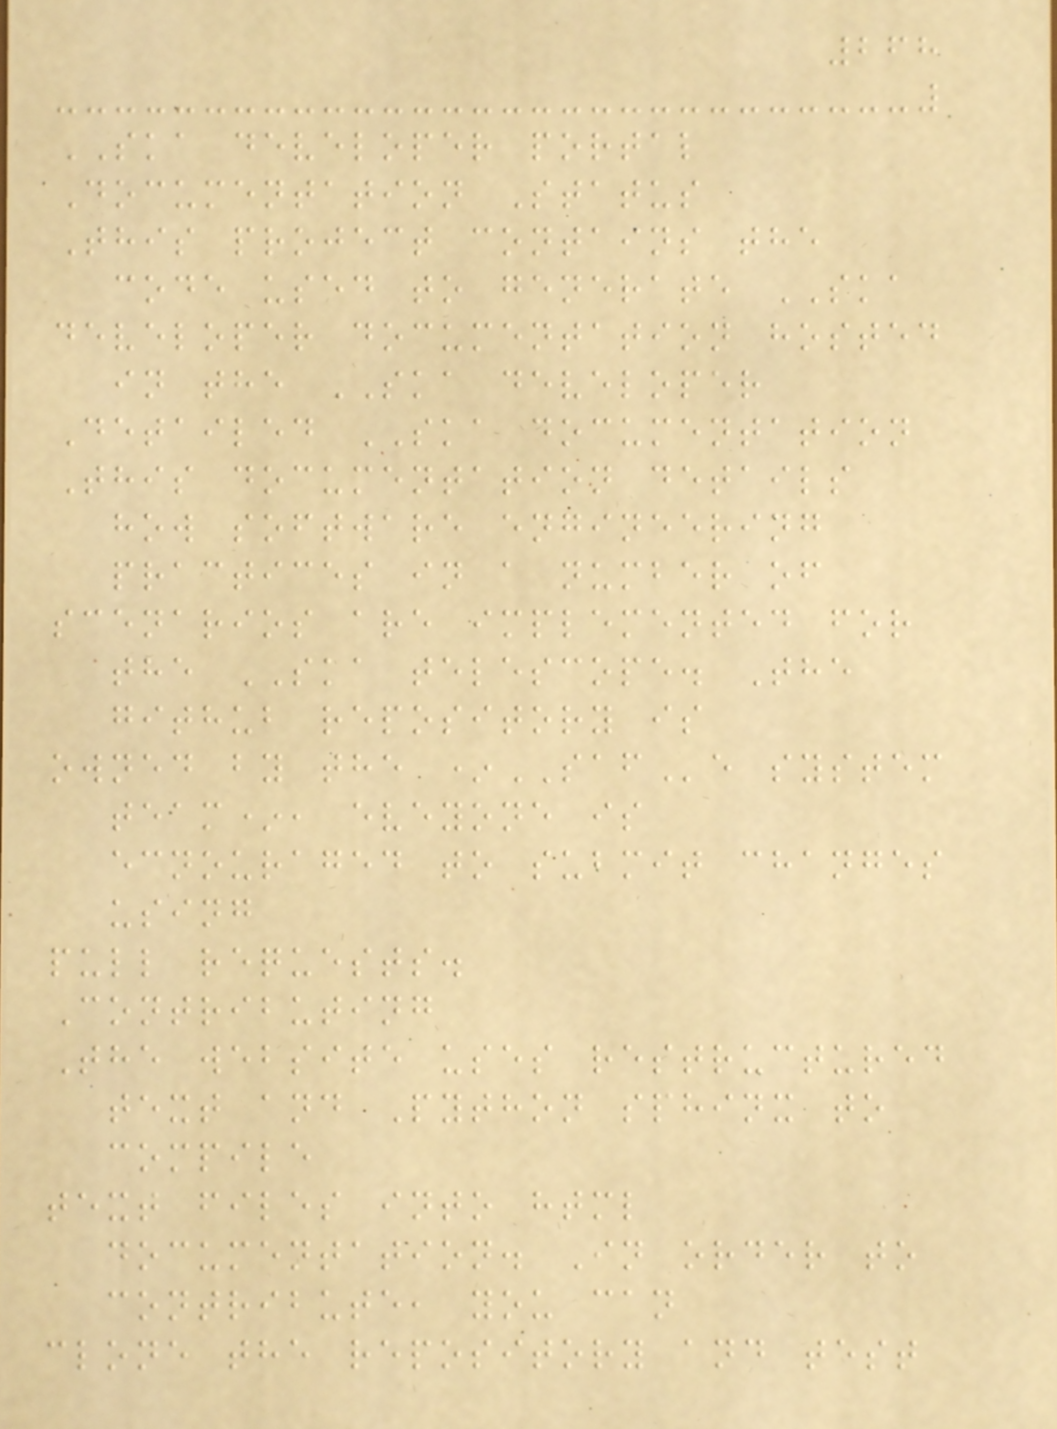268
SKA developer portal
Documentation Status
This project contains the
code used to generate SKA
developer documentation hosted
in the SKA developer
Detailed SKA documentation
This documentation details
how software engineering
practices in a number of
scenarios are implemented for
the SKA telescope. The
github repository is
owned by the *SAFe system
team*, eveyone is
ecnouraged to submit changes
using
pull requests.
Contributing
The website uses restructured
text and Python sphinx to
compile
text files into html
documentation. In order to
contribute, you can
clone the repository and test
